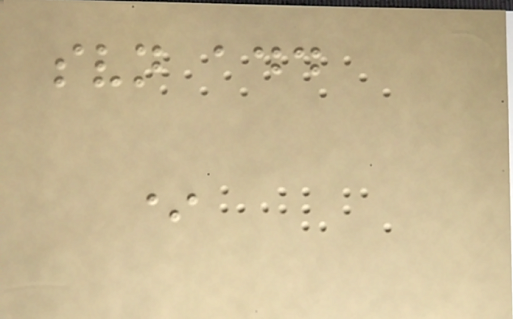svn add
*
